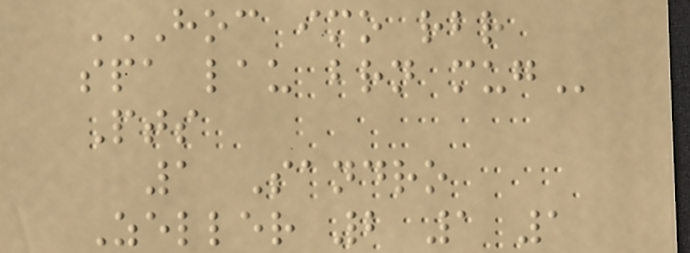HOC IMO RBR
SPA LAU BRN MUG
Pts
1 Sandro
Zeller 2 1 1
